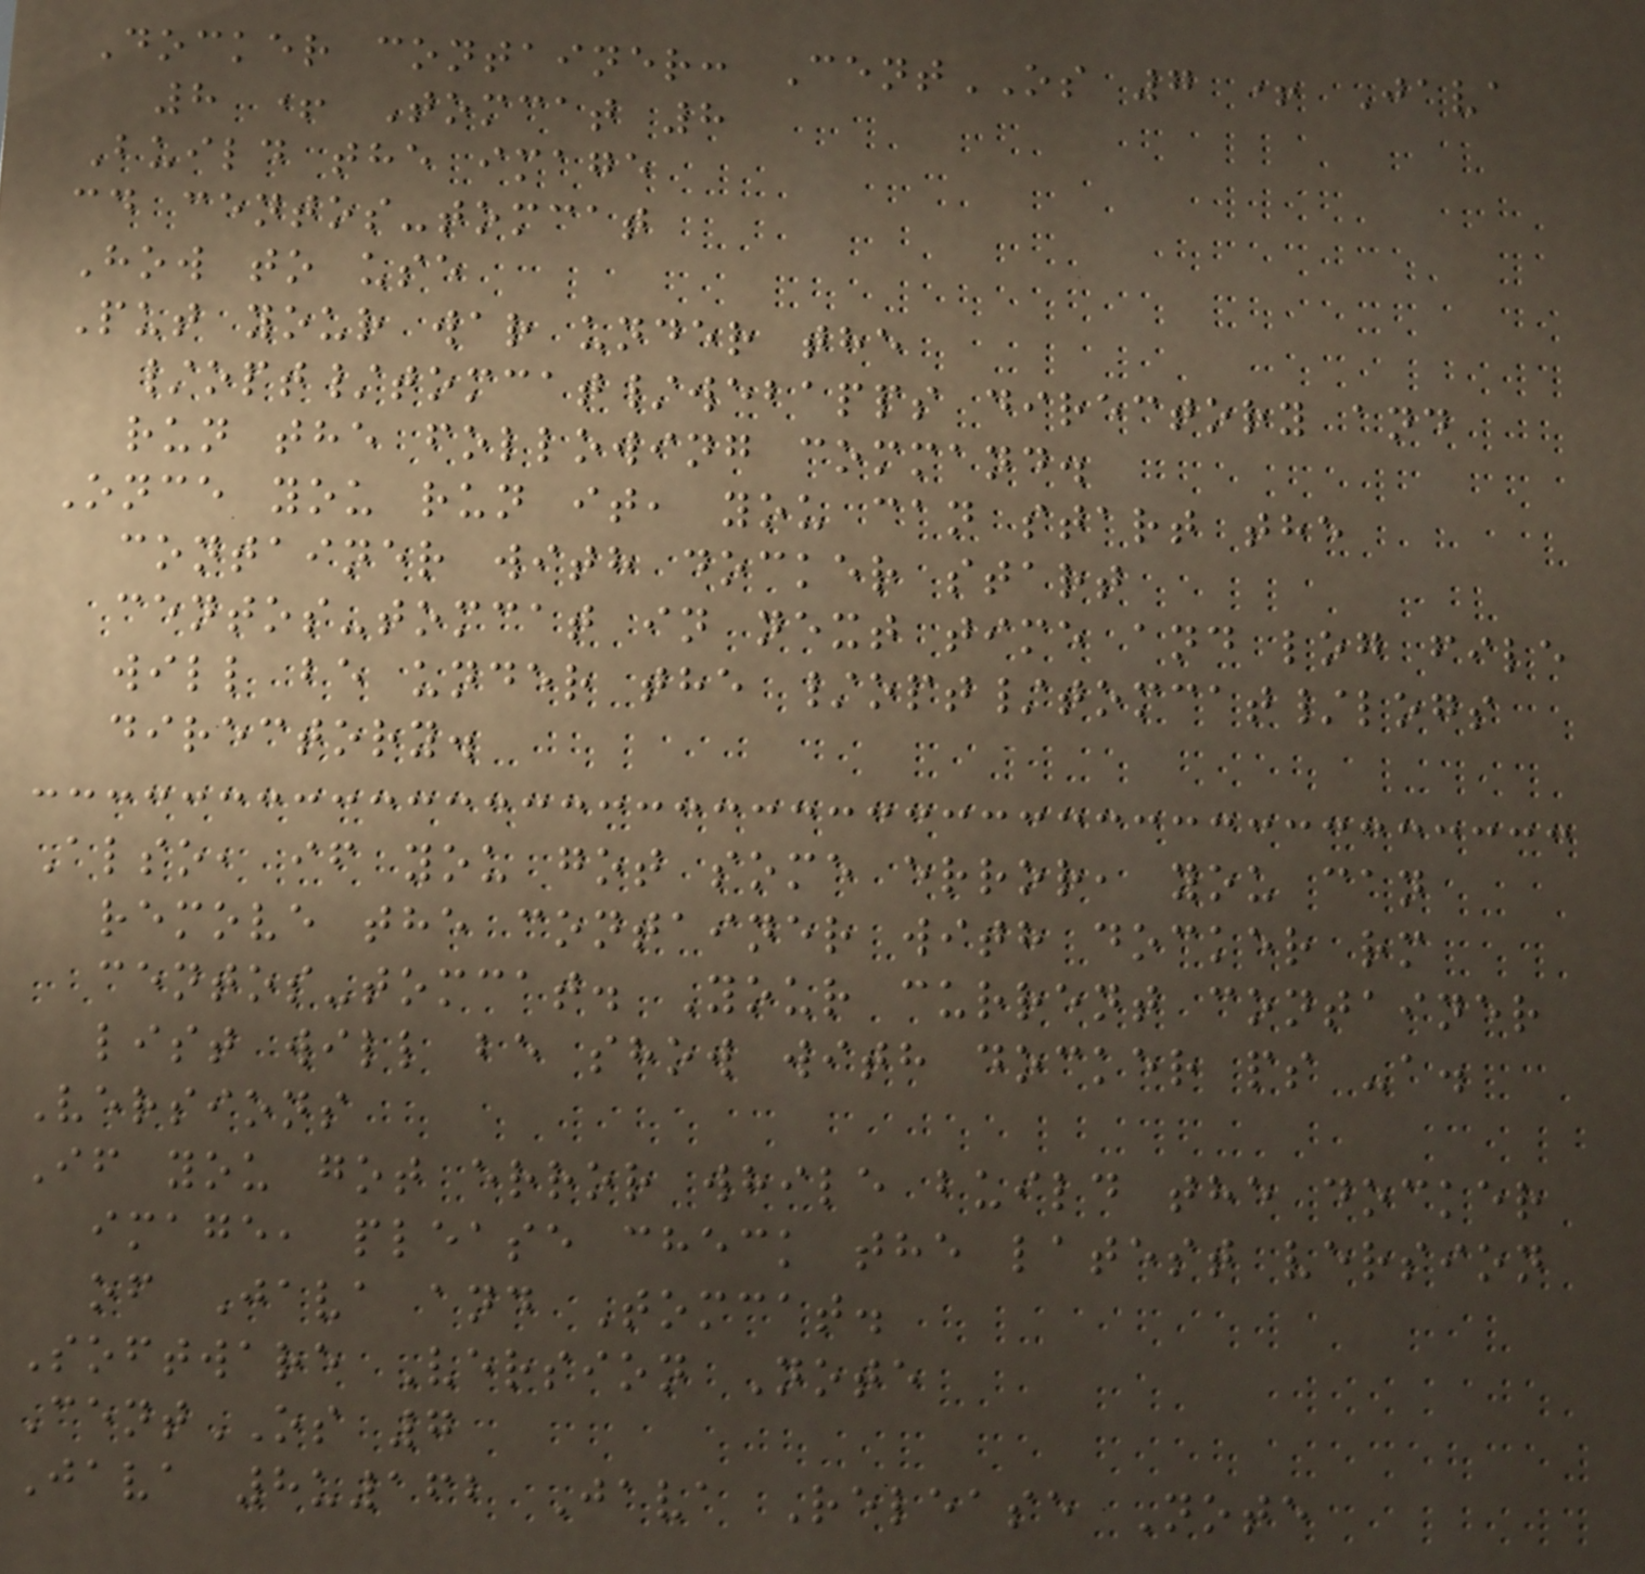Docker container: CentOS 7 + Java
8 + Tomcat 8
Build the image
cd centos-tomcat
How to use
Put your war under the
/opt/tomcat/webapps directory and
run the following command.
Once you run it, you can start the
container with docker start
centos-tomcat in next time and log file
will be under the /opt/tomcat/logs
directory.
Also, if you got some error, you can
remove the container with docker rm
centos-tomcat. Your current container
list will be show with docker ps -a.
Versions
If you got error while build the docker
image, please check the latest version
of Java and Tomcat.
Software Version Note
CentOS 7
Java 8u162 Java Release Note
